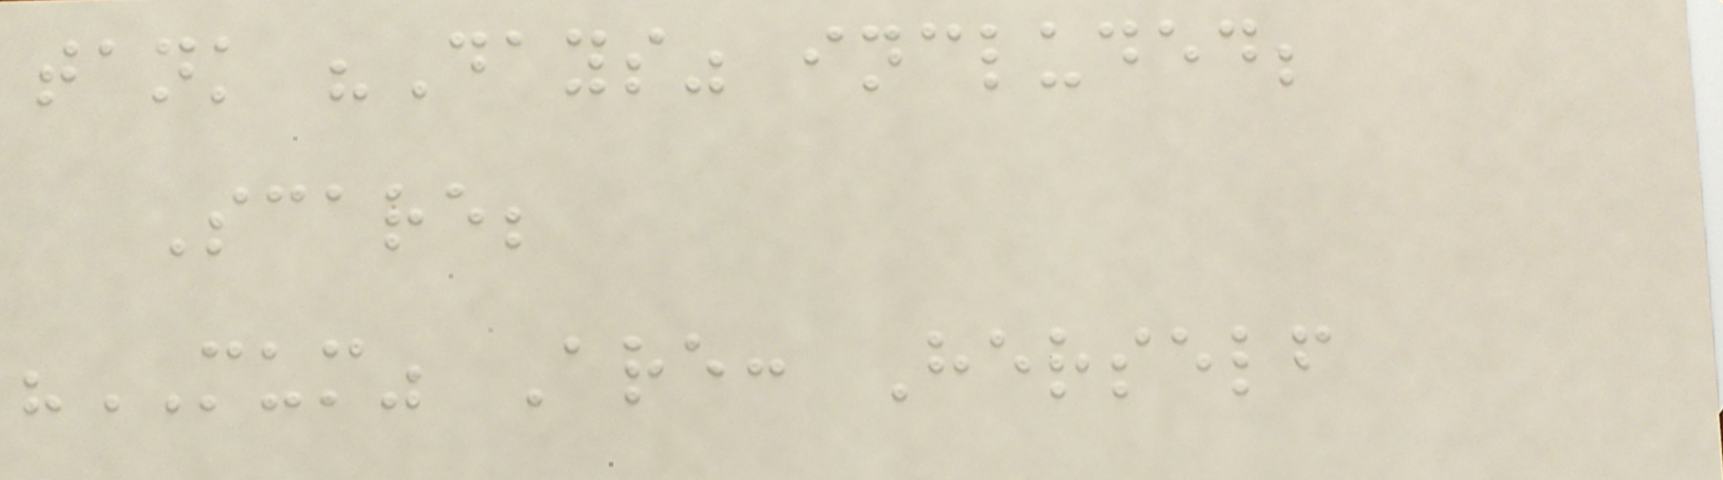tank "Days" included;
Scare;
"MUM" Are: Herself
